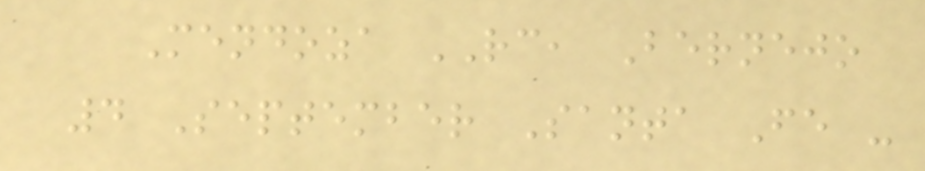Mendoza RC, Bernejo
4 September Santa Fe -
